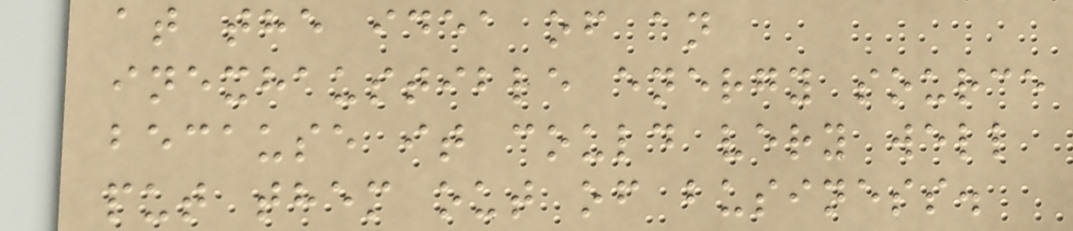at the idea of an
inexhaustible energy source
because it could very well
put them out of business.
